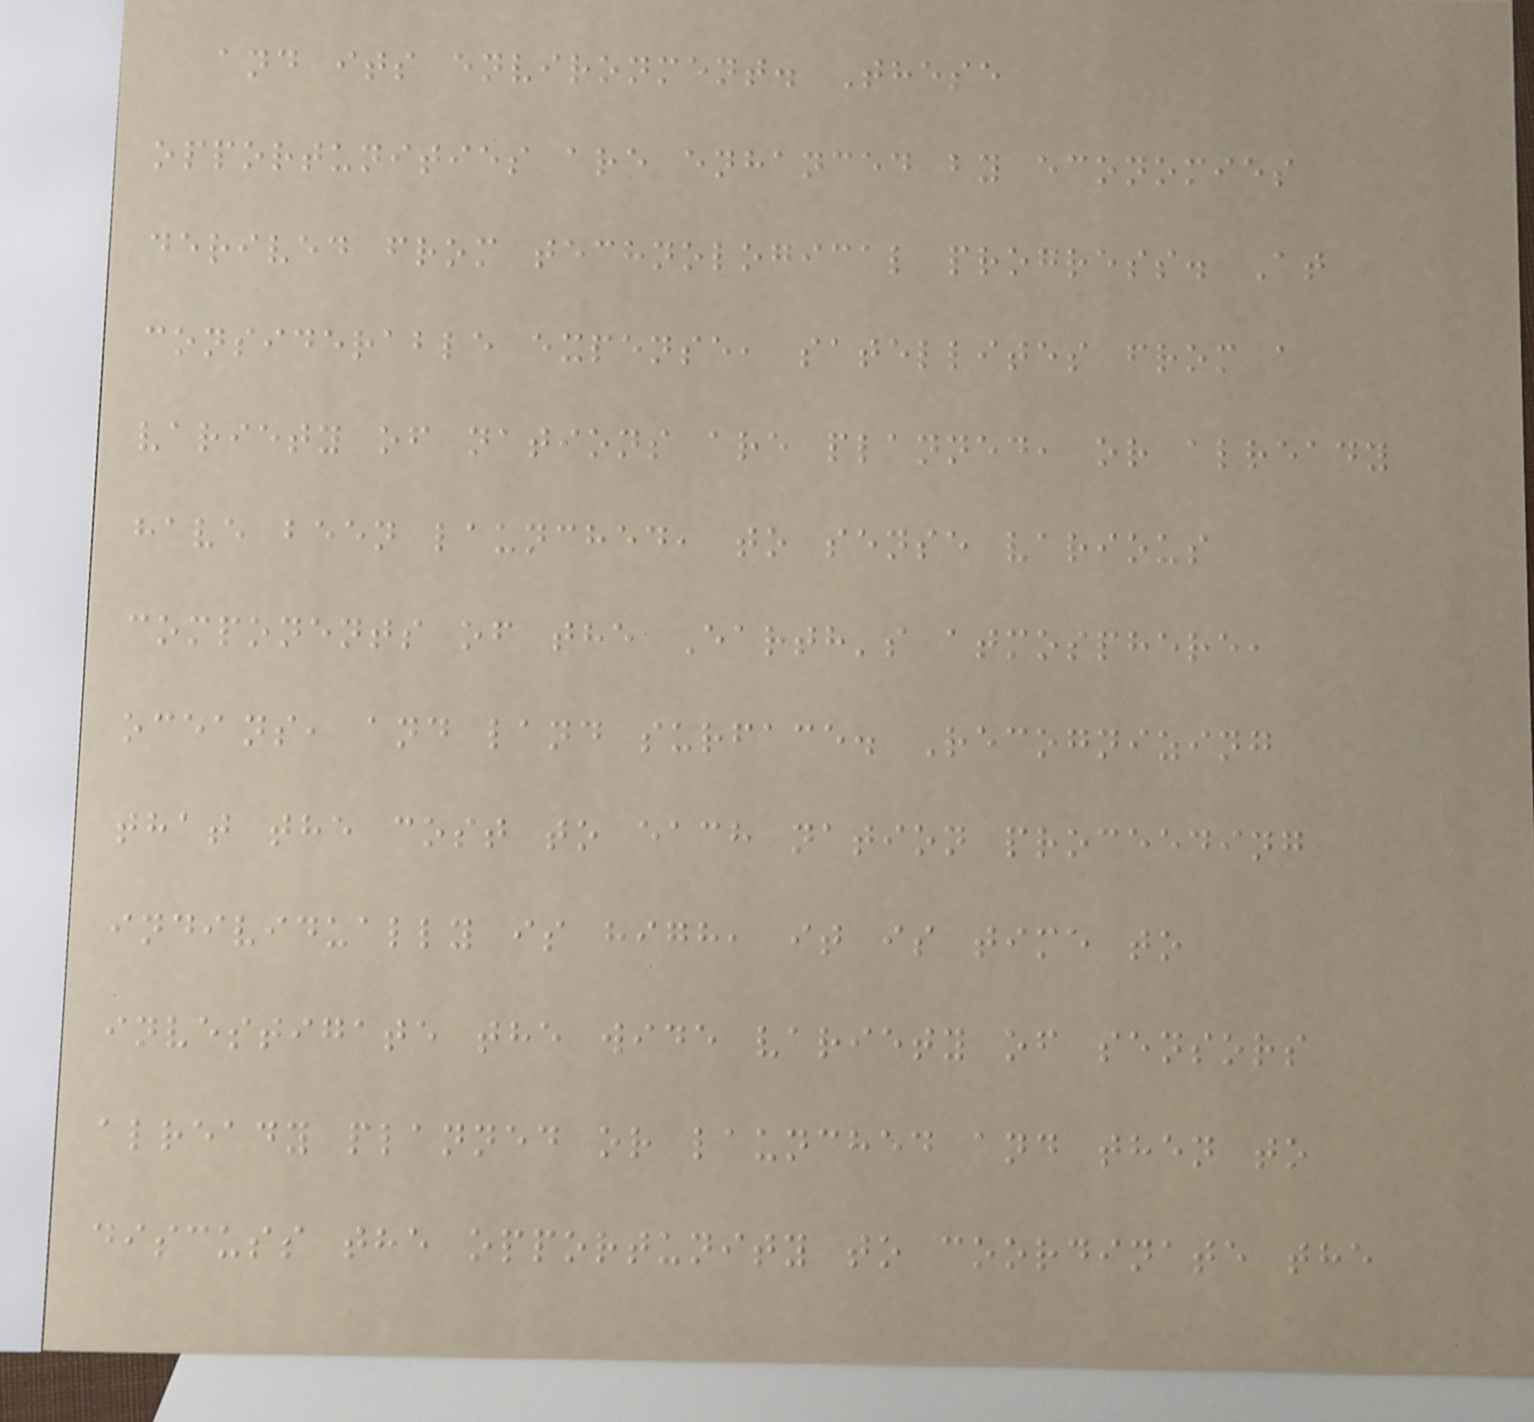and its environment. These
opportunities are enhanced by economies
derived from technological progress. At
considerable expense, satellites from a
variety of nations are planned, or already
have been launched, to sense various
components of the Earth's atmosphere,
oceans, and land surface. Recognizing
that the cost to each nation proceeding
individually is high, it is time to
investigate the wide variety of sensors
already planned or launched and then to
discuss the opportunity to coordinate the
